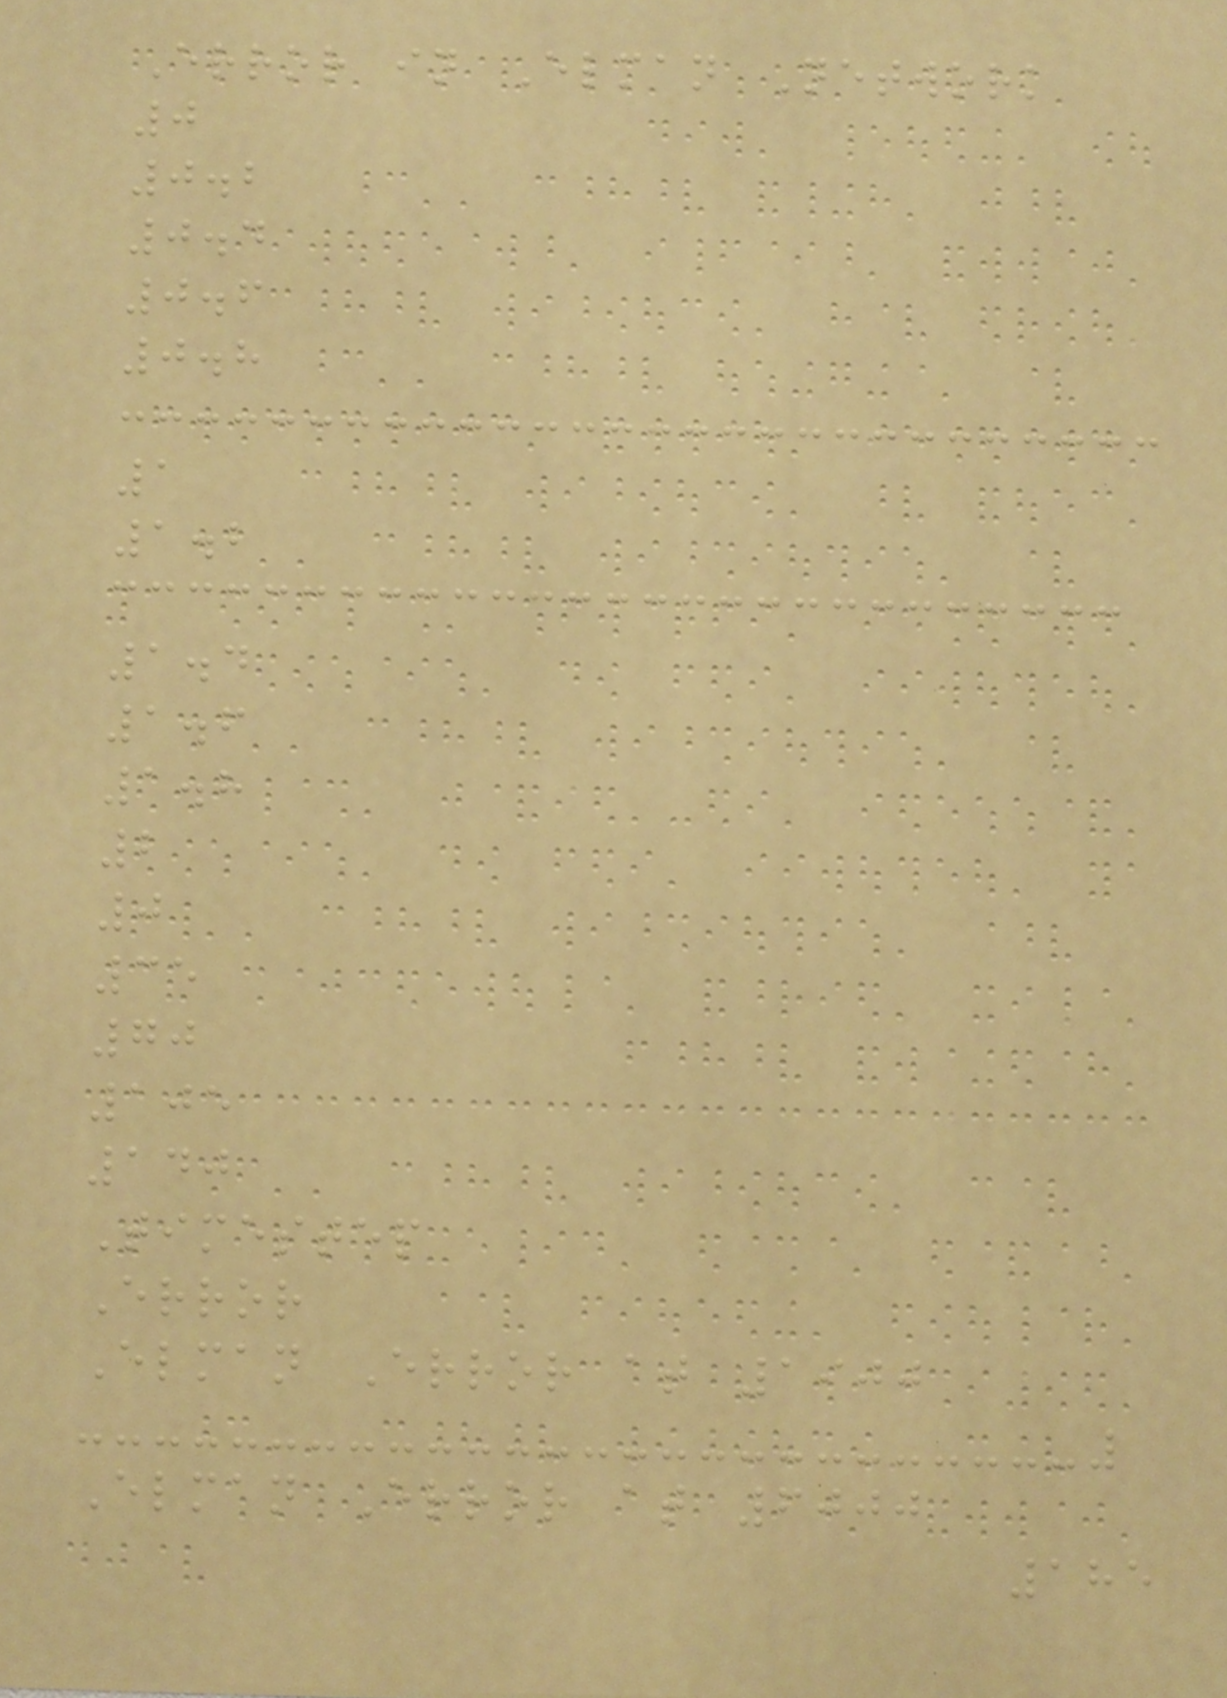Error in Elman Network
0
0.2
0.4
0.6
0.8
1
1.2
1.4
1.6
1.8
2
0
35
70
105
140
Timestep
Error
Elman Error at 1900
Elman Error at 6000
185
